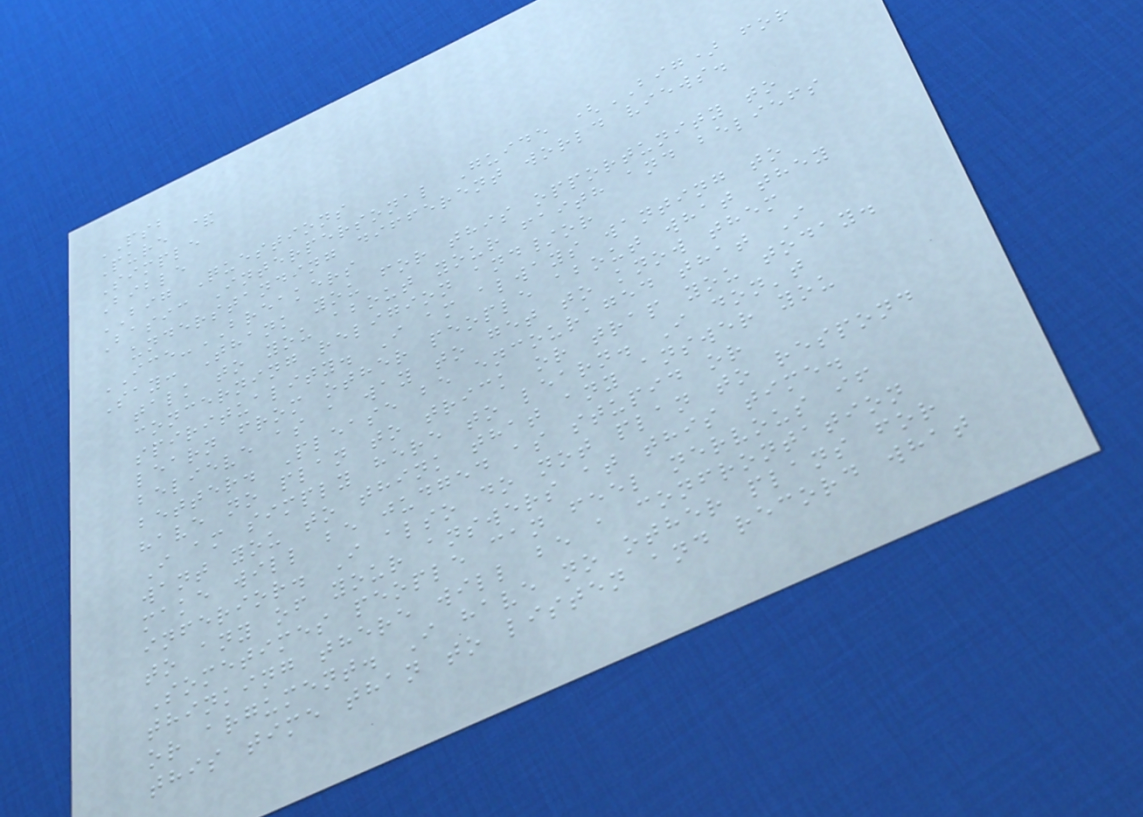PSB
Pure &
Simple
Bible
BIG Questions
Basic Interpersonal Guide (BIG) for
understanding different world views.
ICE-BREAKERS
Say: Thank you for this opportunity to
talk to you about your faith and beliefs
concerning religion and/or
spirituality. I am always wanting to
learn from other people about what they
believe as a way to get to know them
better. Please be encouraged that I
have no plan to trick or trap you today.
I am simply here to learn. I don't
want you to think that any answer you
make will be judged as stupid or
inferior. I also do not plan to respond
to any of your answers at this time.
Sometimes people can feel nervous if
thinking there will be a confrontation
or argument. I have no other plans for
this time than to listen and record what
